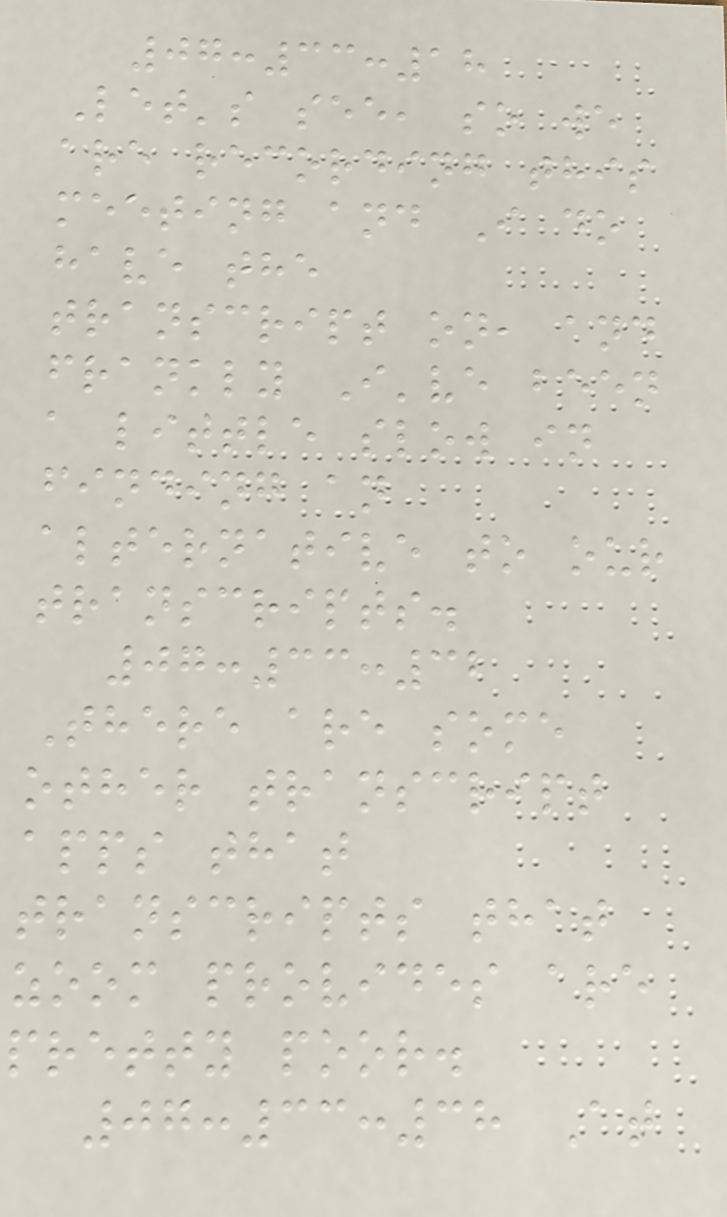07:33:18
Let's see, so we
are recording this
meeting and I do
have the
transcript on, and
frankly I've been
a little slow in
finding an
alternative to our
transcripts.
07:33:32
There are some
other transcript
apps that
transcripts that
zoom provides are
pretty poor.
07:33:38 At
